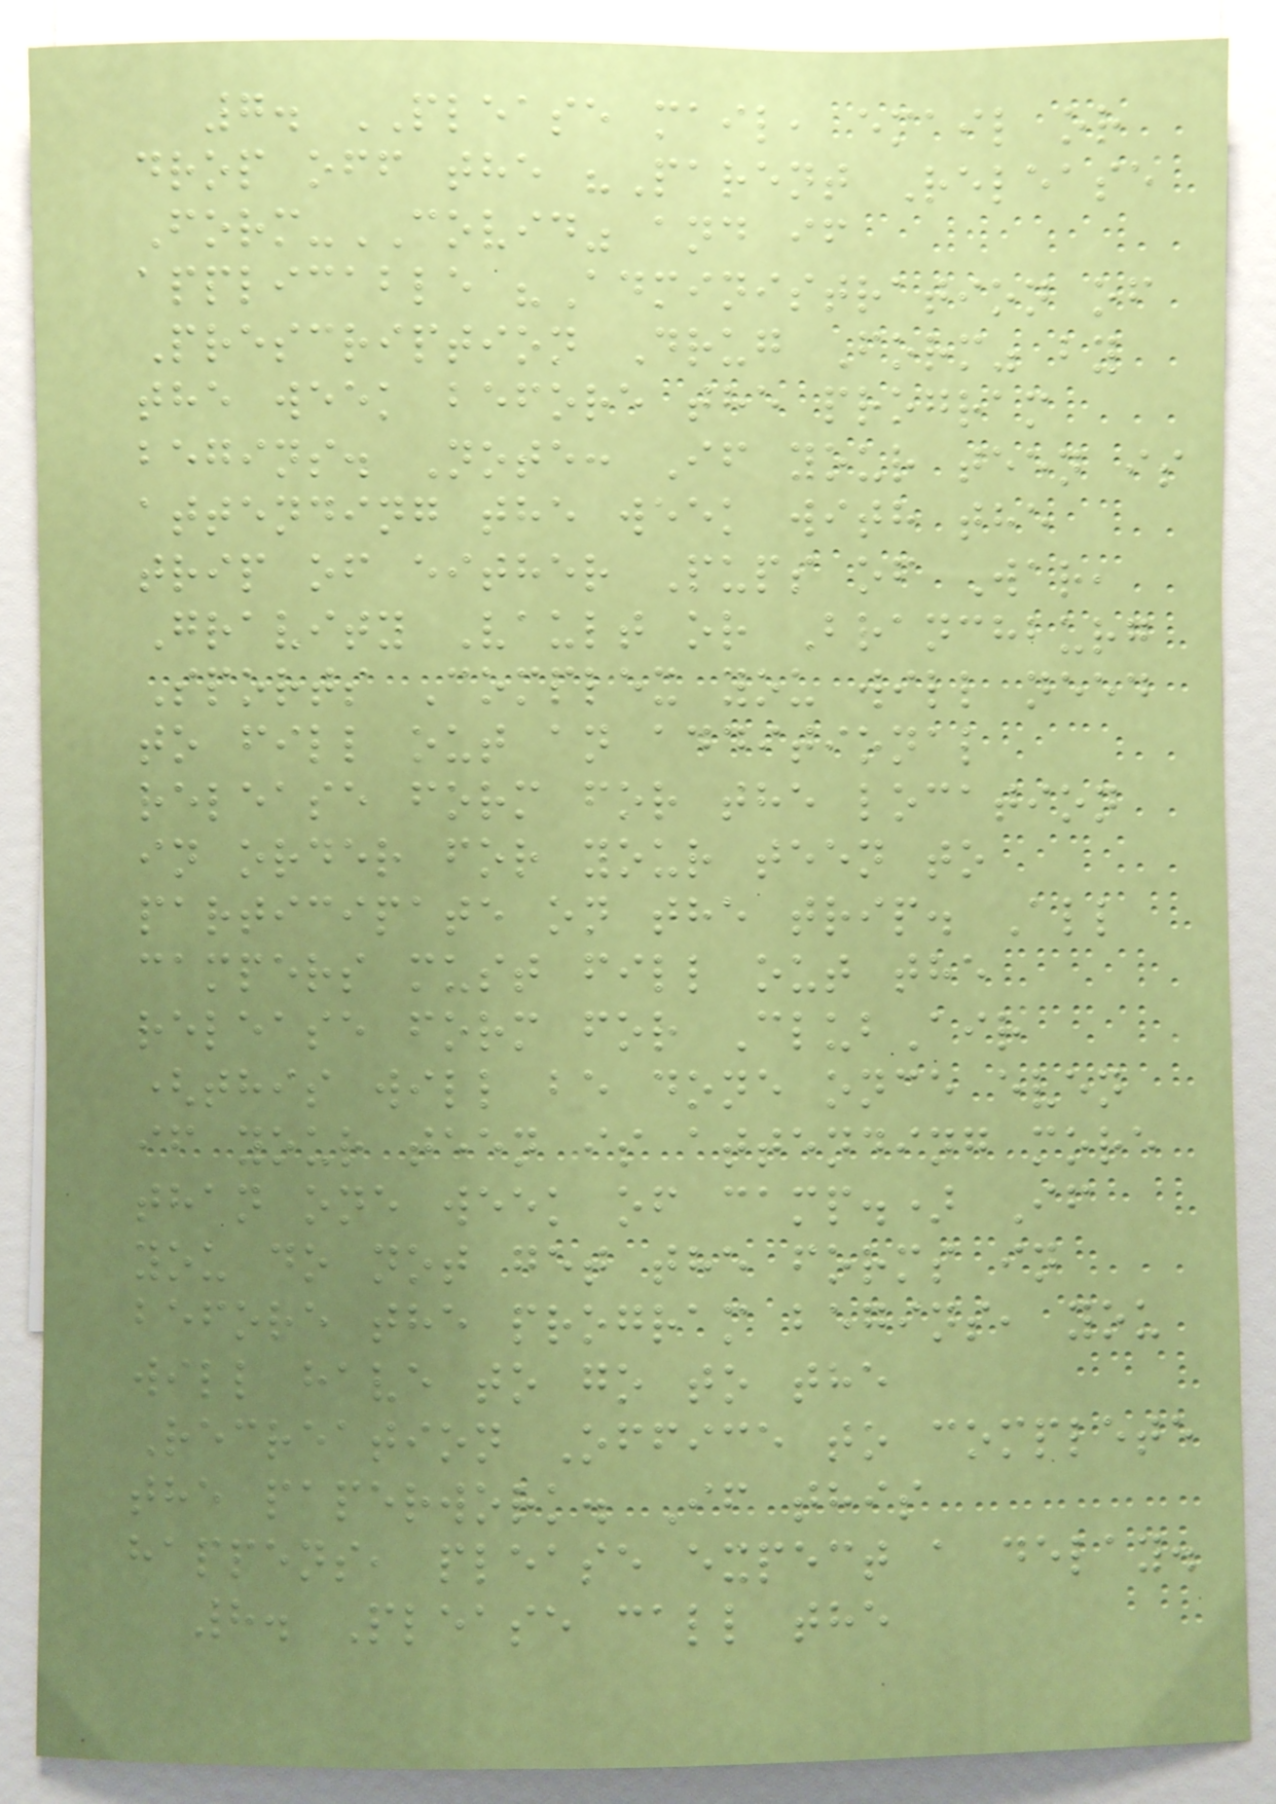7. PLEASE mail, email or
drop off the "Parent Release
Form-COVID" and if
applicable "Administration of
Prescription Drug Form" by
the week before the program
begins. Note: If your teen is
attending the week with the
trip of either Pups of War,
Gravity Vault or Branchburg
Sports Complex you will need
to fill out an additional
release form for the location
in order for your teen to
participate on the trip. All
campers must fill out the
release form for ClubAir
(this will be done once even
if your teen is attending more
than one week of camp.) If
you do not get the forms in
before the program begins, you
will have to go to the
Recreation Office to complete
the paperwork. If this
happens, please expect a delay.
8. Please call the
